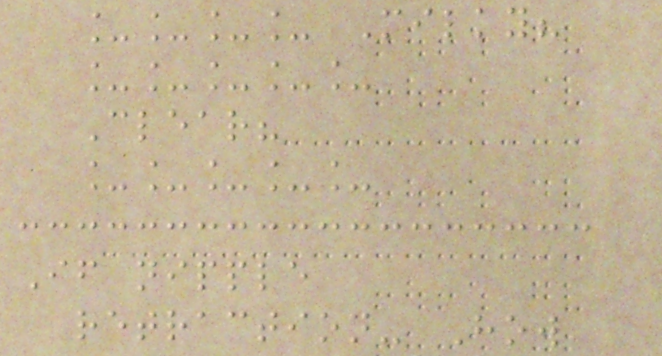____ Milky?
_____
Clear?
_____
If nipple
retraction- How
